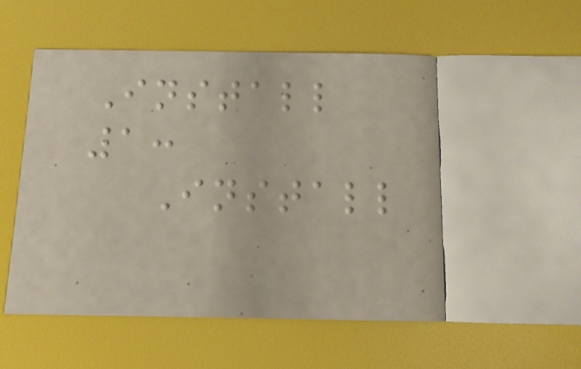Install
1:
Install
